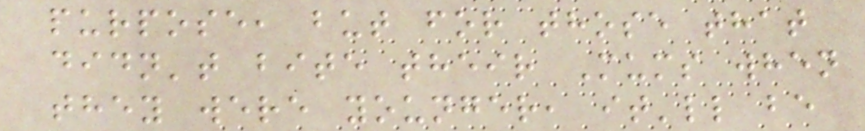purpose, but for those that
didn't bite their Mums when
they were younger, it'll be
